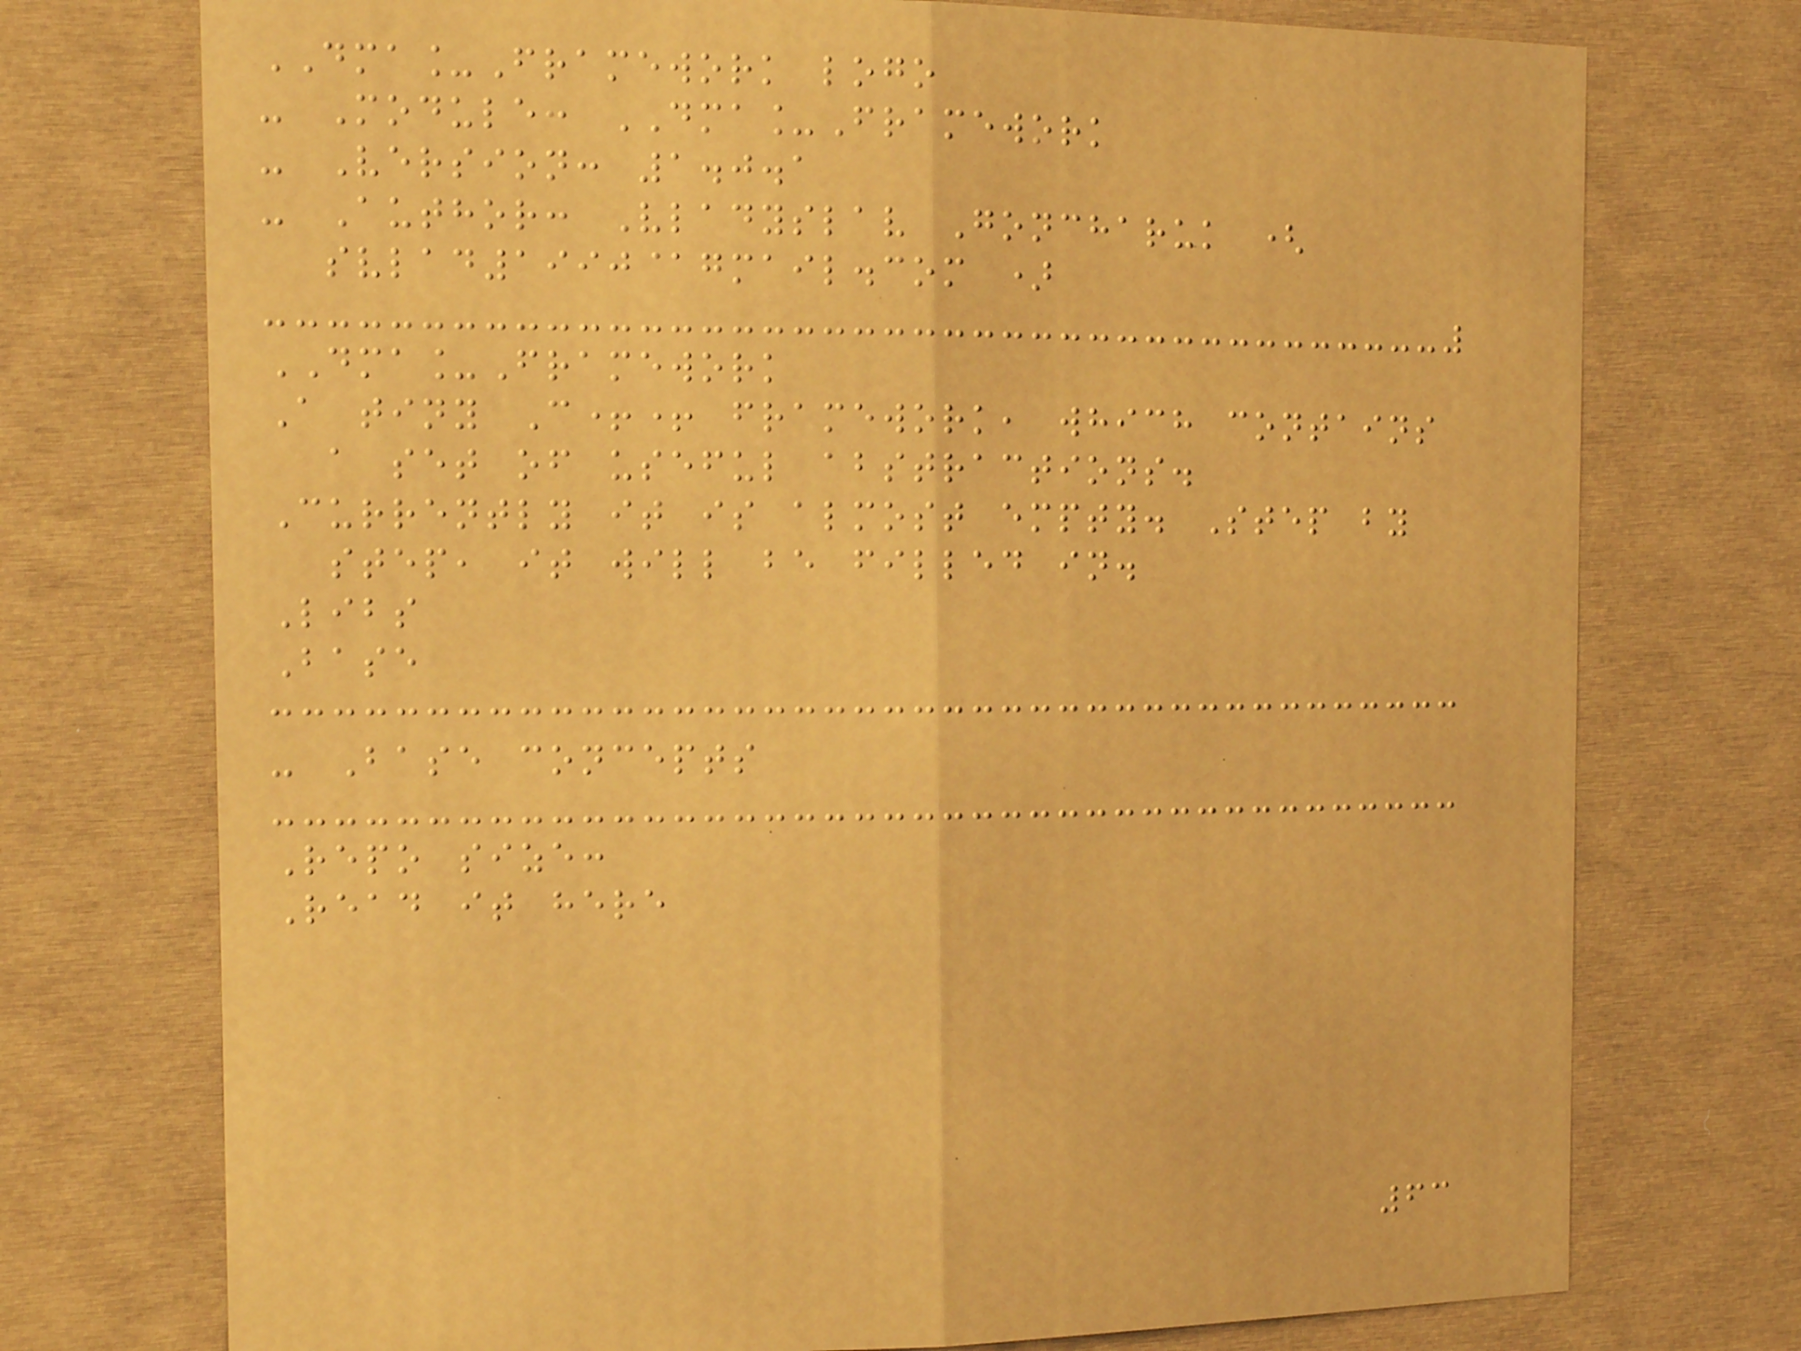DMA_Framework logo
- Module: DMA_Framework
- Version: 1.0.1
- Author: Vladyslav Goncharuk (
svlad1990@gmail.com )
DMA_Framework
A tiny C++ framework, which contains
a set of useful abstractions.
Currently it is almost empty. Step by
step, it will be filled in.
Libs
Base
- Base concepts
Repo size:
Read it here
63
